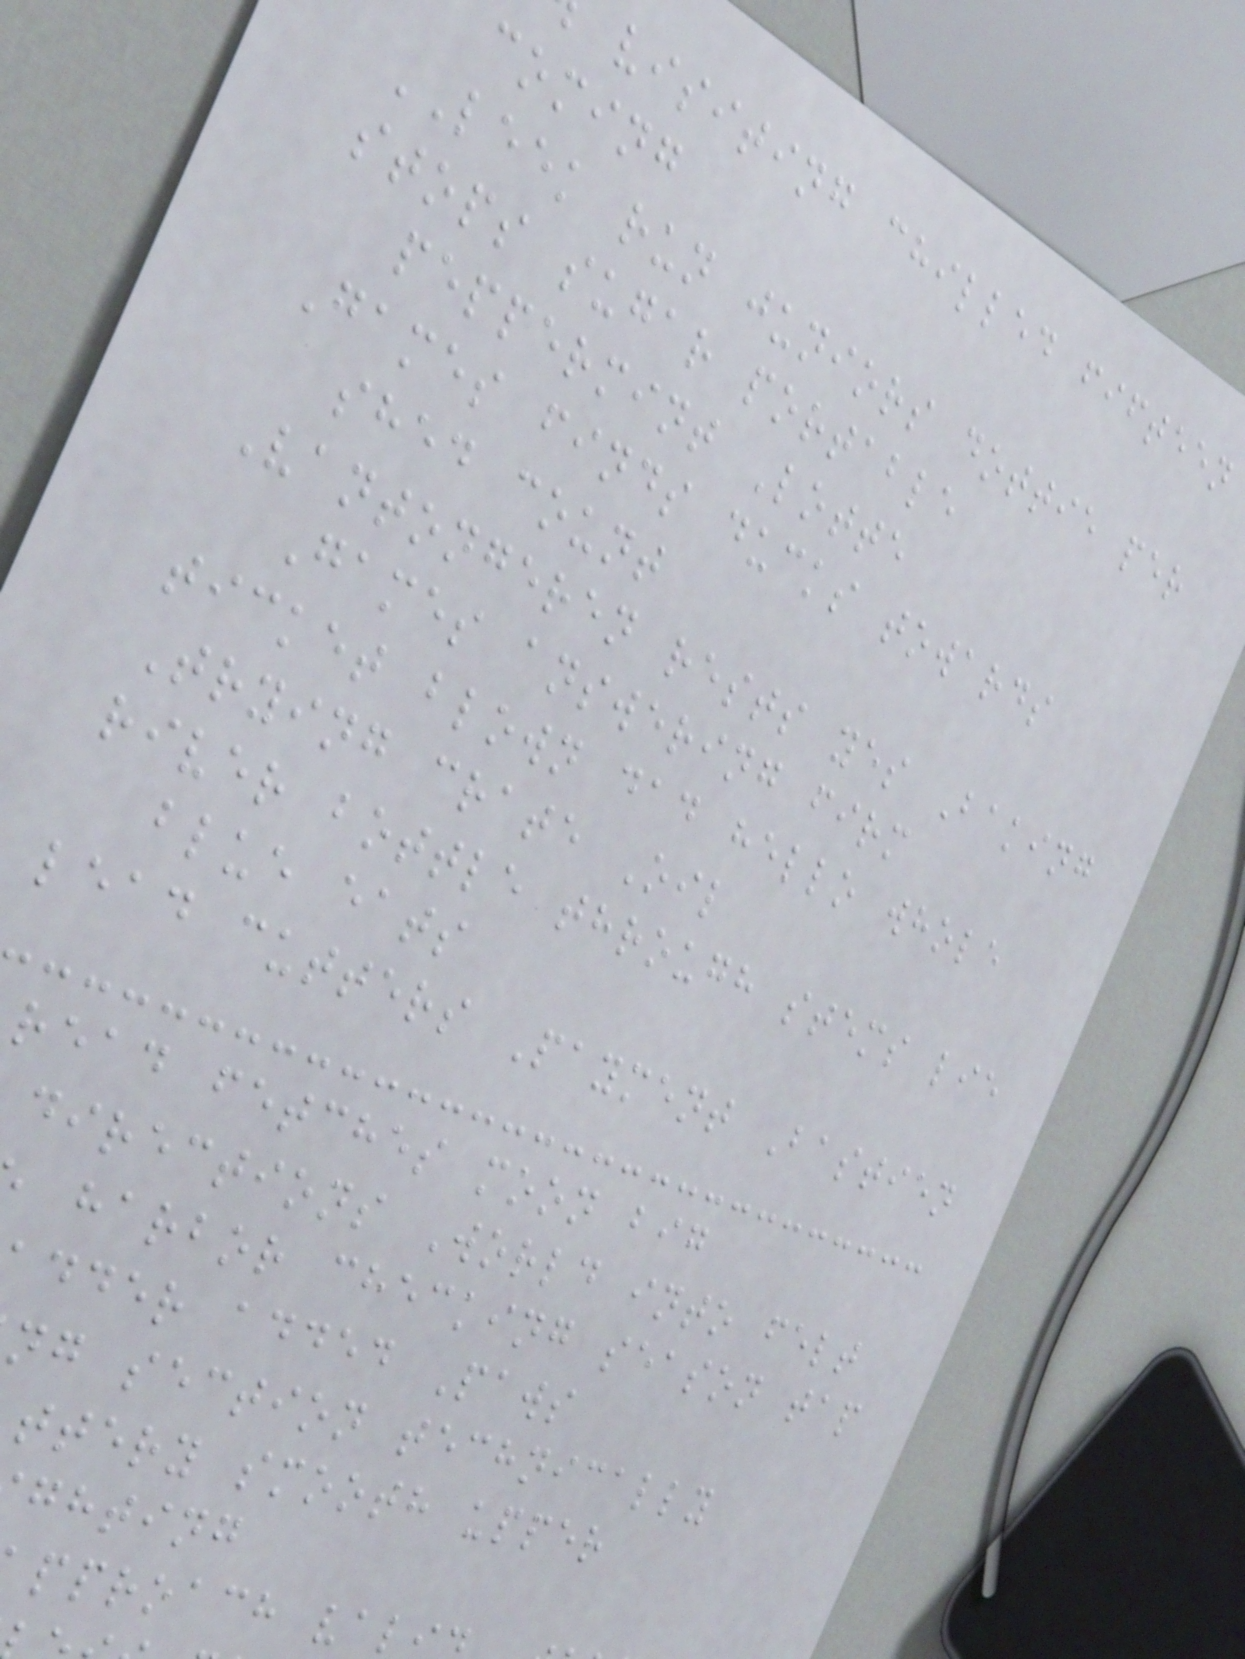visiting chilled fifteen
coming
LEEK run juniors dottie per
stops sugar portable
peppermint Lotte
Games finds ducks towards
shed count
Vantongeren rests yes Baking
Games answering firm
ticket blown dad hello whole
Trying crate Oil
river bottle through stems lie
blue eats
lead cutters Payment Bastien
read fetches moon big
directions World into felt
harbor checking season tap
dder added Paws
ng section technically
ttery smooth upper
ghting
pproach val
